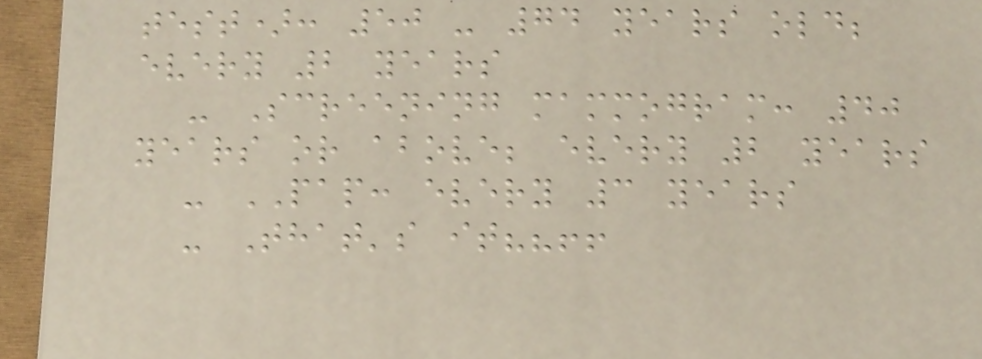test): 50 - 74 years old;
every 2 years
- Screening mammogram: 40
years or above; every 2 years
- PAP: every 3 years
- That's it??!!
